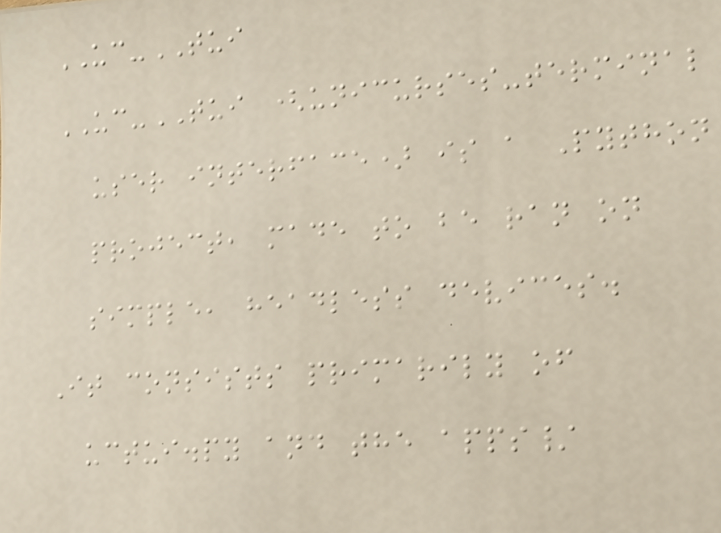UC-TUI
UC-TUI (unicurses-terminal
user interface) is a Python
project, made to be ran on
simple, headless devices.
It consists primarily of
uctui.py and the apps/
